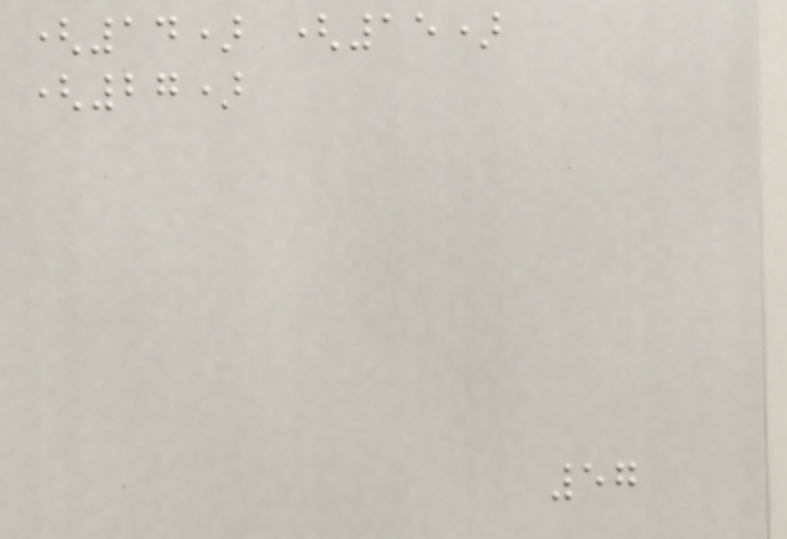(14) (15)
(27)
57
